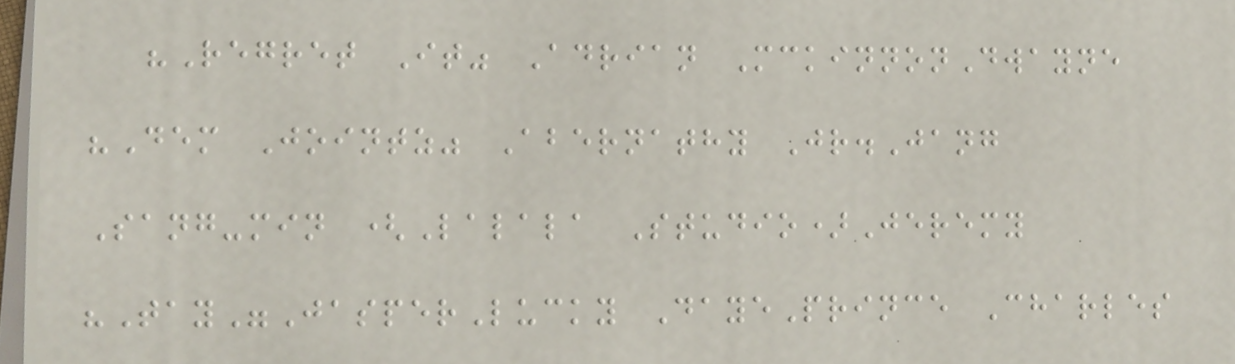"Regret It" Adrian MckinnonDwayne
"Dem Jointz" Abernathy Jr.Jang
Sang-min (Lalala Studio)Jeremy
"Tay"JasperLucky DayePrince Charles
